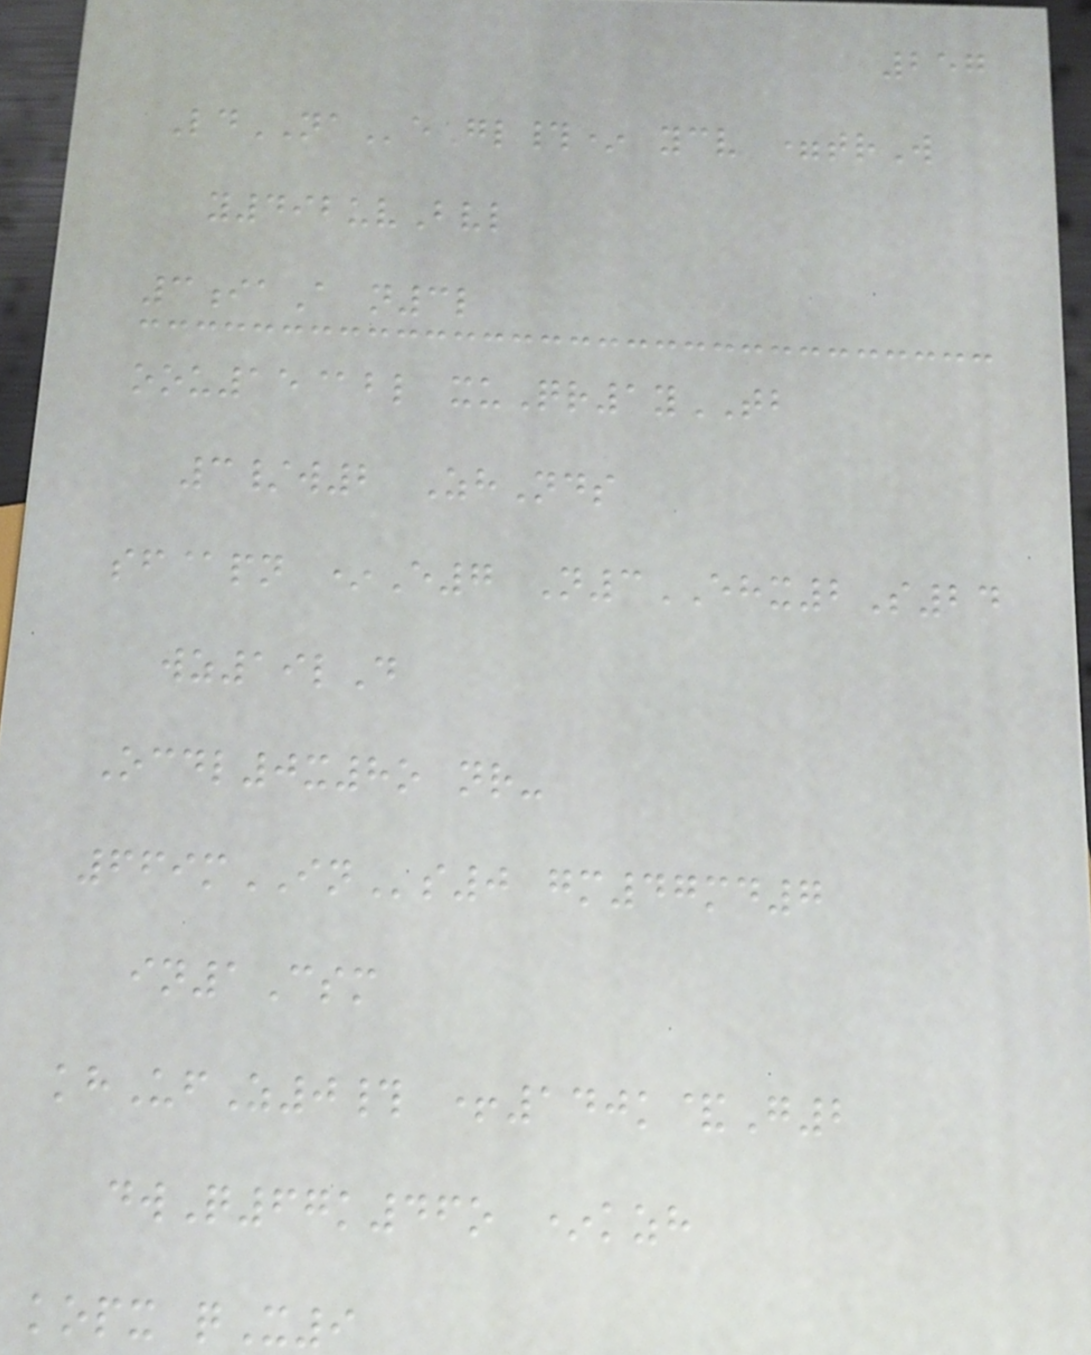257
LdNAeGl#* ycv =trW
y492uvBvl
3iaA n3l
oou15@bl xuQr1yTB
3/w2 ZhNds
sf@pn *E7 N3EHX2S24
wz19lD
Ocdl0x8o nr-
669mINs0 gm47md7
in1Csm
khUfZ0# +140k&G2
dwQ67k46o *kzh
kopx qX9
